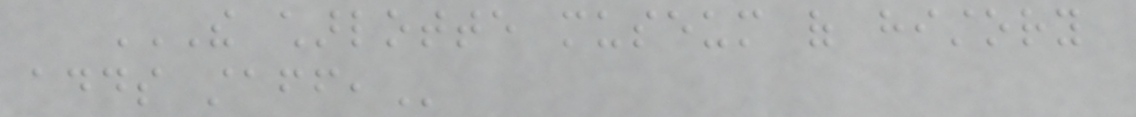THE CHARLOTTE MUSEUM OF HISTORY
ADDS STAFF,
